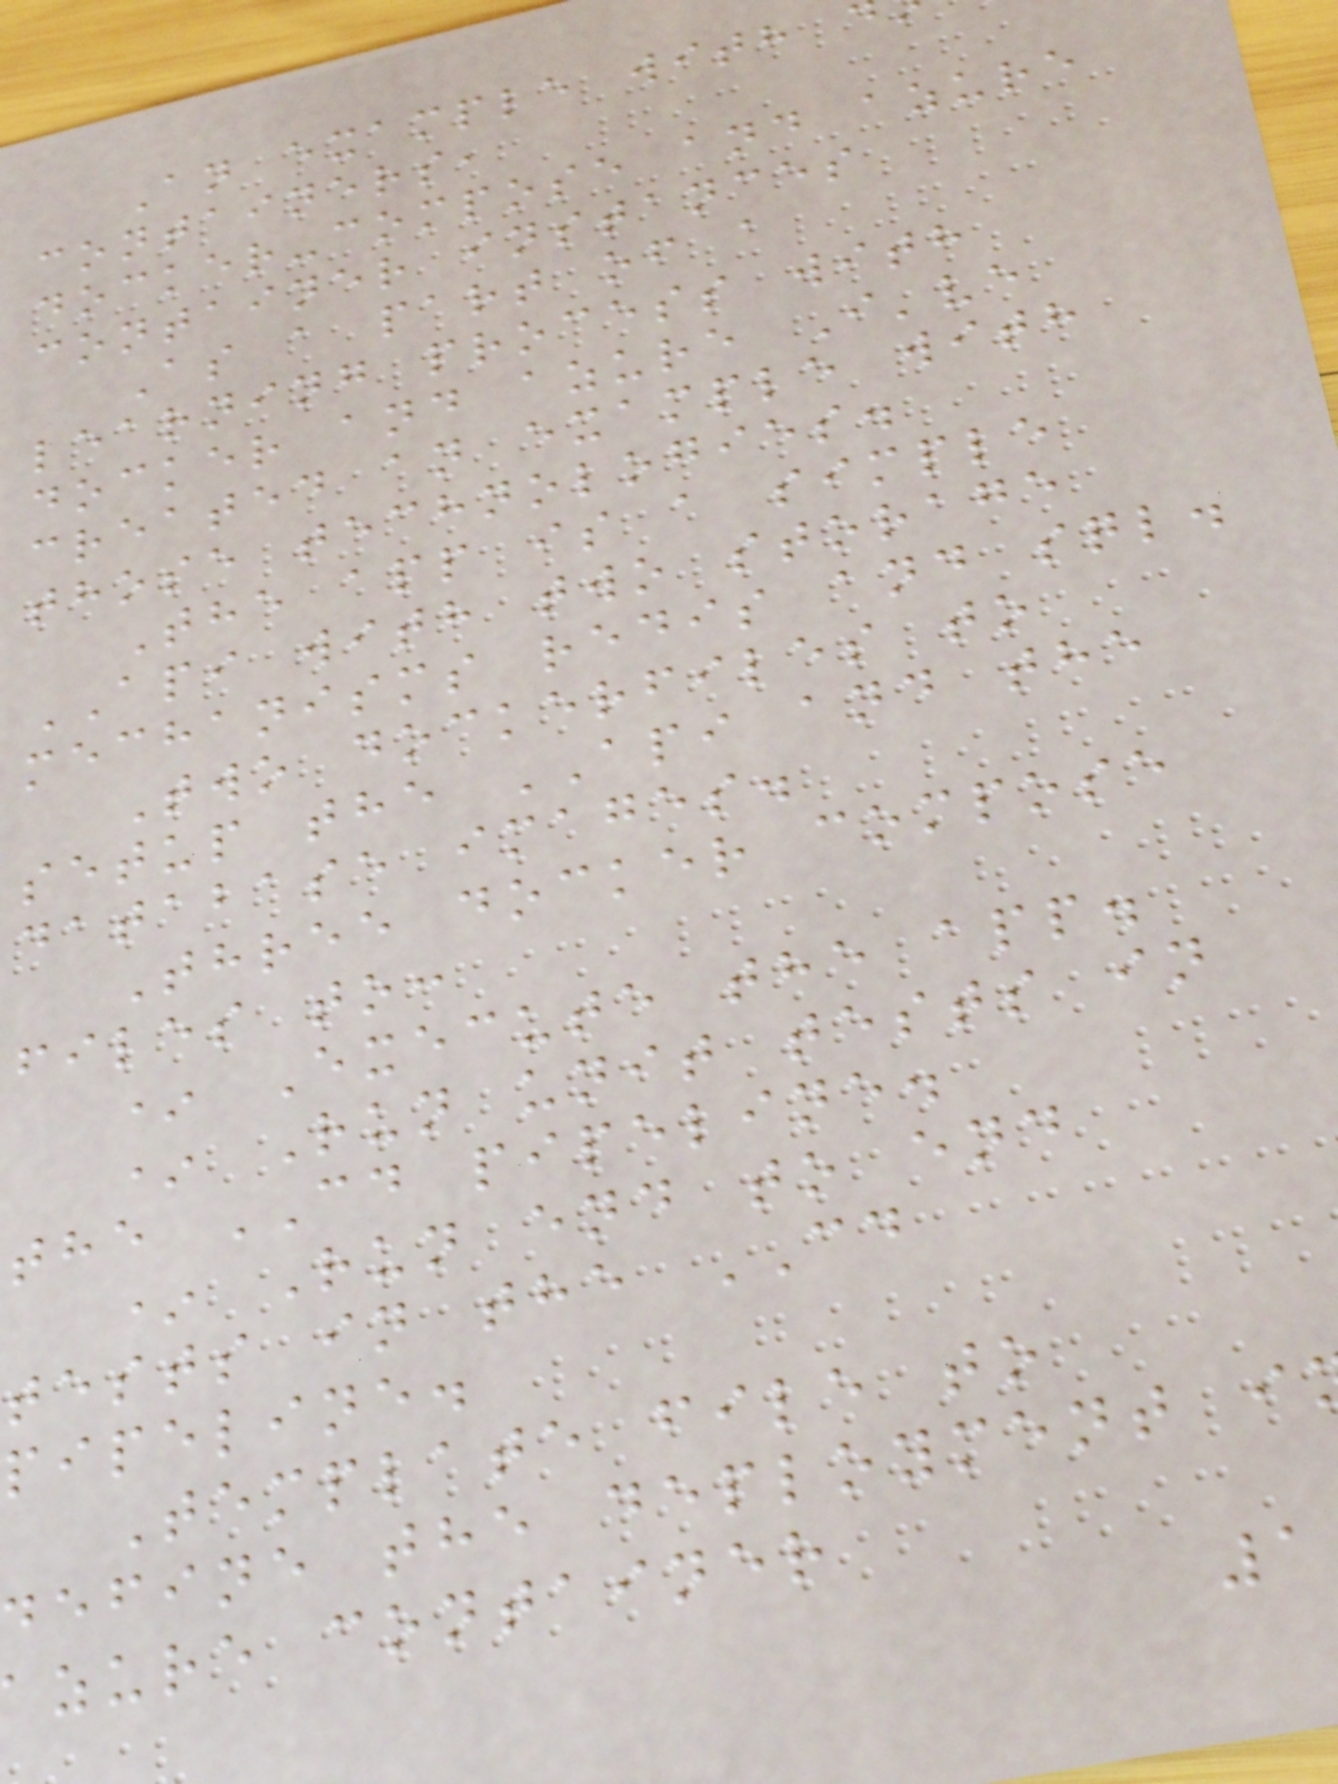An example with
containers,
docker-compose and azure
container instances
As a part of a
learning process with
docker and azure I've
created an example with
those technologies.
The app is a simple
API with two storage
mechanisms redis and sql.
Two dockerfiles to
setup the API and the
database images.
Three docker compose
files to:
* Execute the app.
* Run unit tests in
the CD pipeline.
* Run end to end
tests in the CD
pipeline.
Template file to
define the deployment i
zure container
